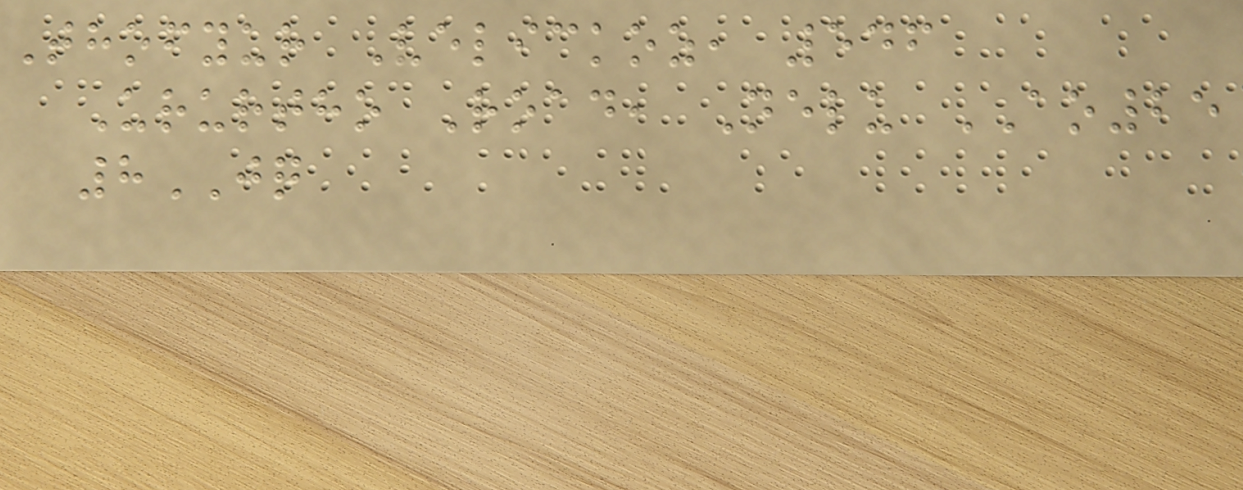Thofyur Velickoz, 546
Ururtho Road, Nelu AO25
8JQ
